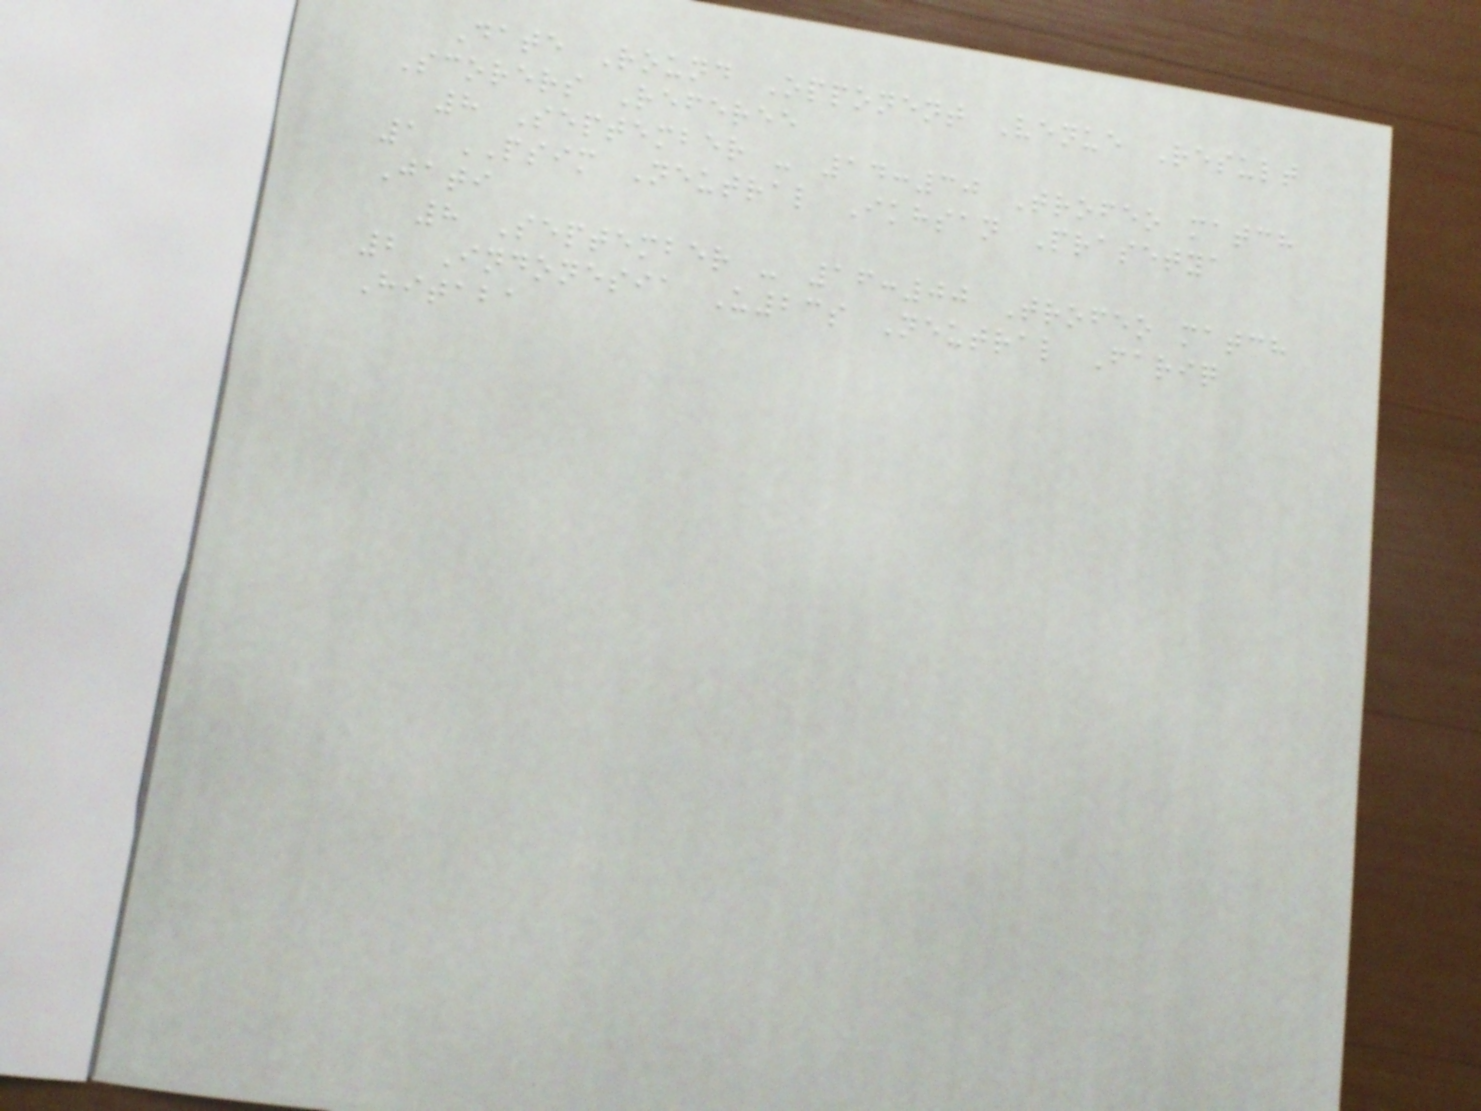Date Round Opponent Venue Result
Scorers Referee
8 September - 14:30 Trofeo match
1 PSIM Neutral Ikhsan Prasetya
Jati
8 September - 16:00 Trofeo match
2 Indonesia U23s Neutral Fariq
Hitaba
